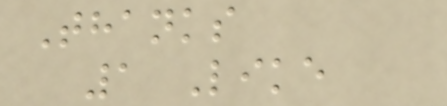Thanks
1 Like
